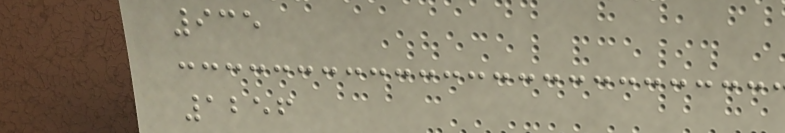935
1256
